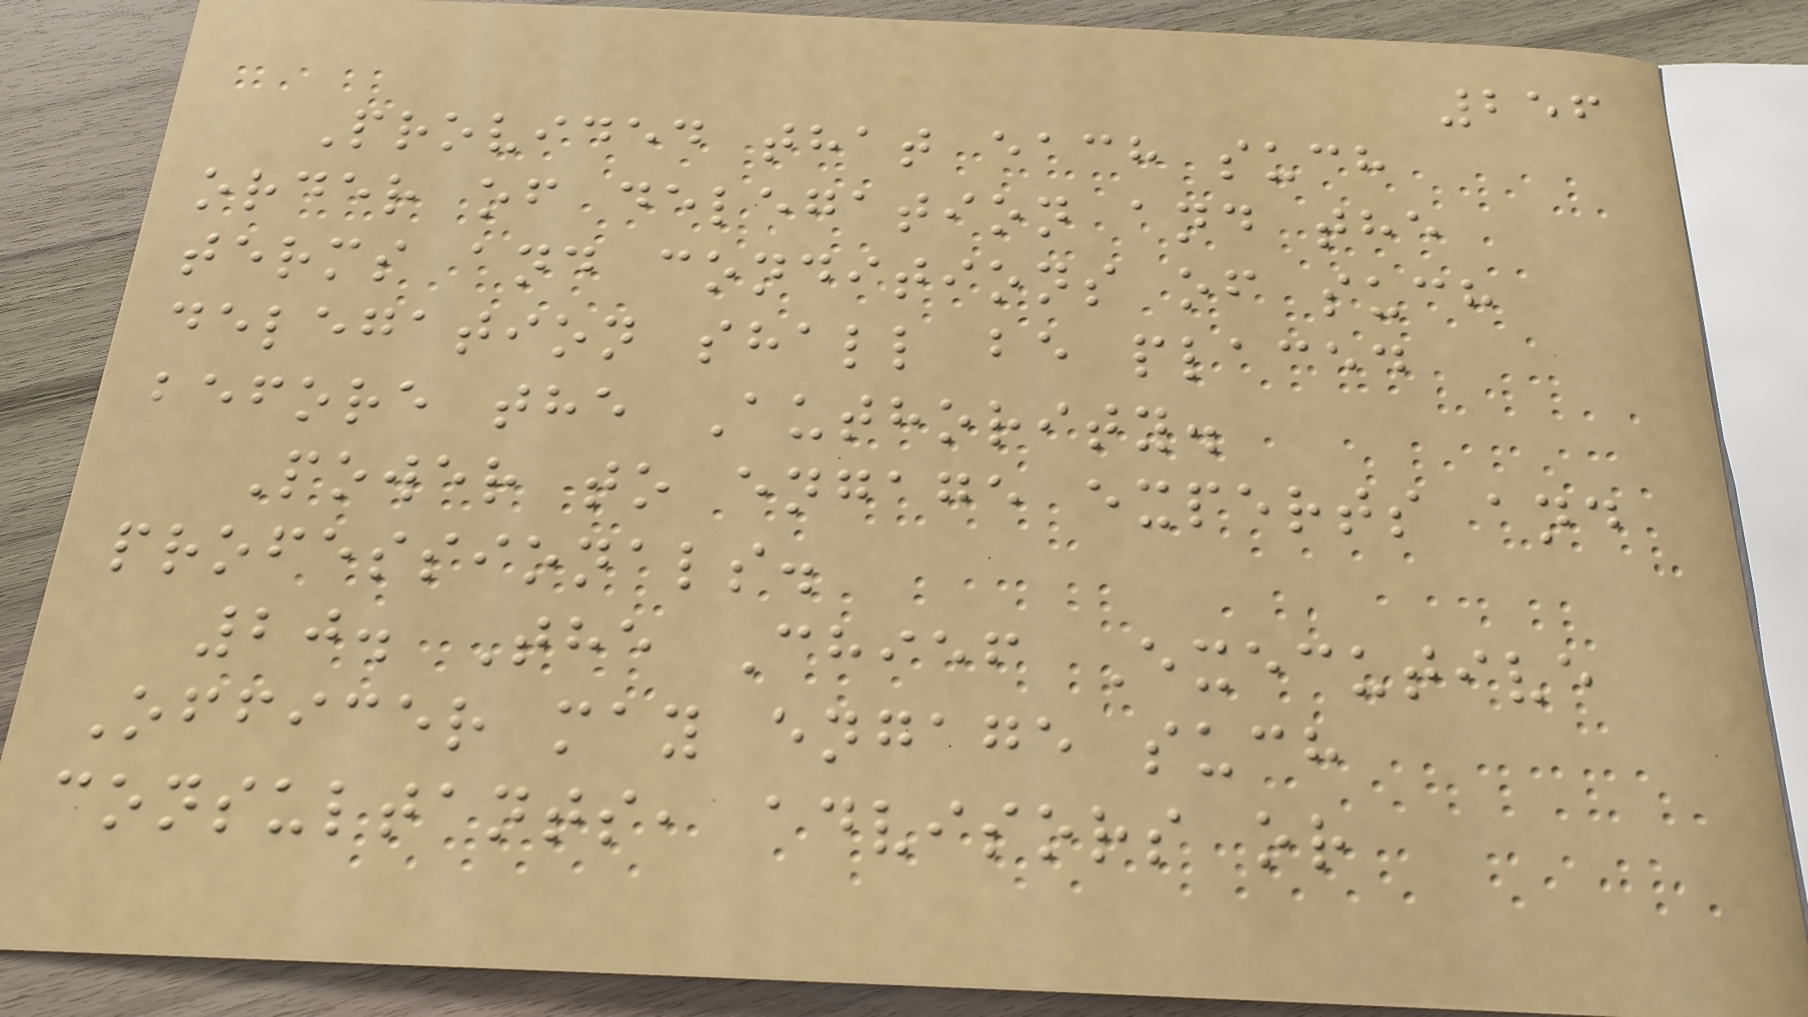256
Provided that each such
order of delegation and the
terms and conditions of such
delegation shall be placed
before the Authority.
Power to engage experts and
professionals.
20. The Chief Executive
Officer may engage such
consultants, advisors or
